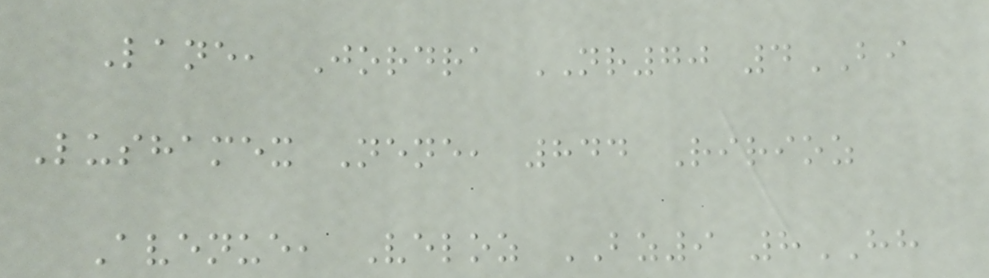Lane, Jordra NR70 4BI
Lushamex Nene, 844 Ririoz
Avenue, Veloz BZ9 8HH
